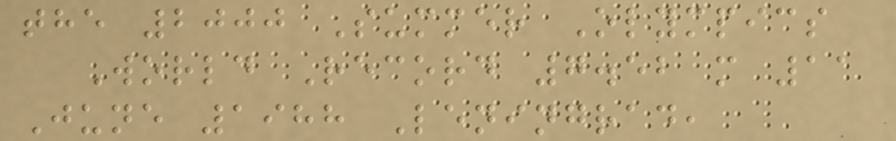the 2000 Summer Olympics
World Record 7.52 m 11
June 1988 Leningrad,
